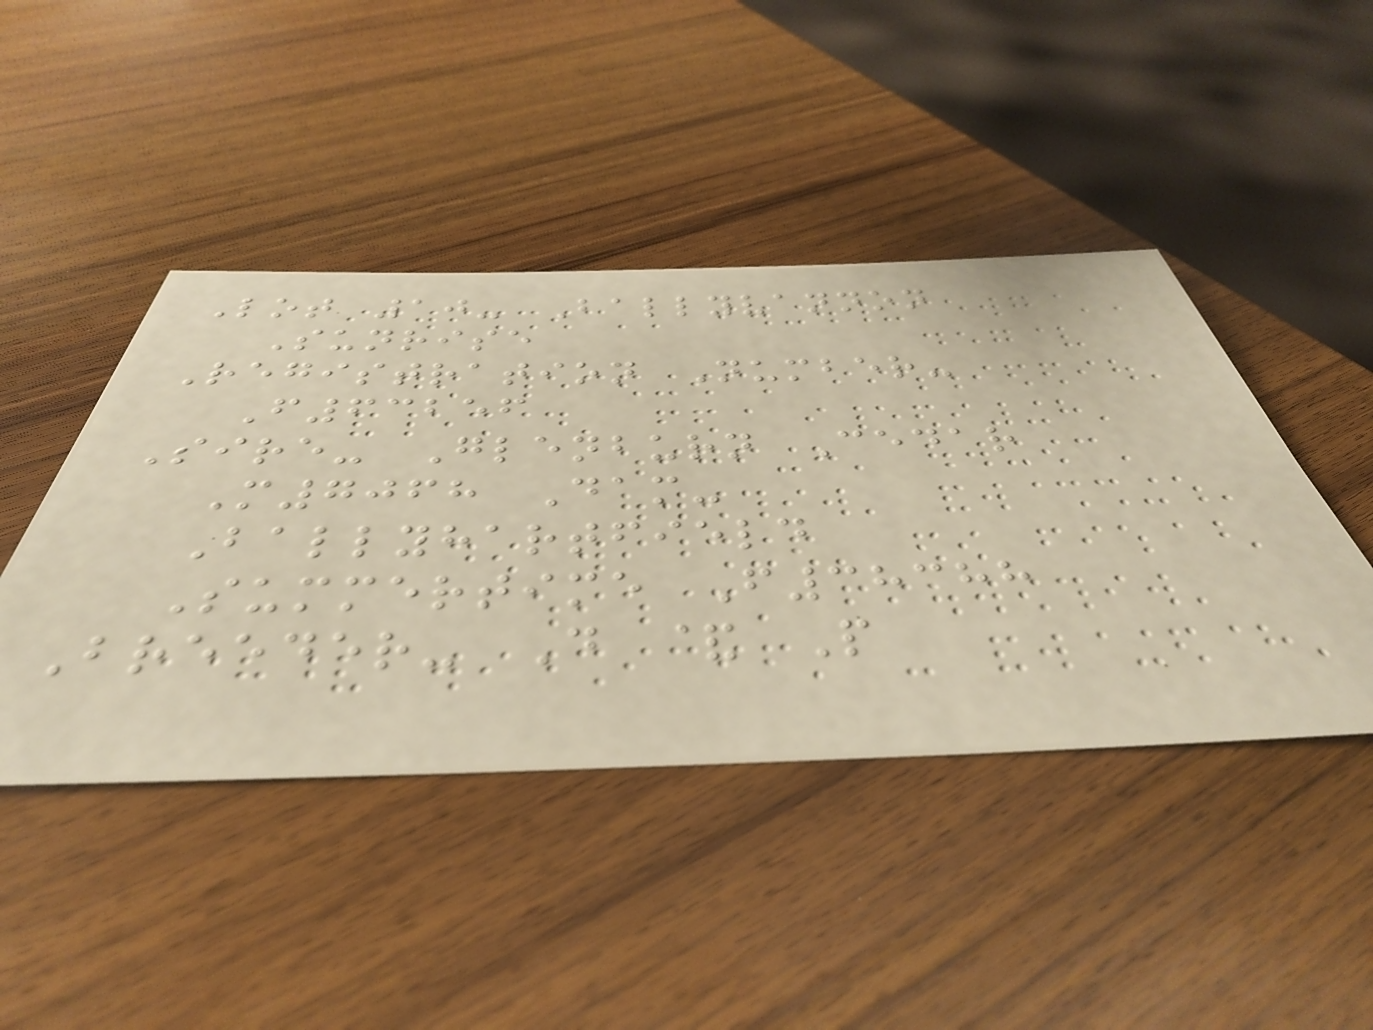Lot 10- Ballyvannon
Sunrise
Registration Number-
F63256
Sire- Glenburn Cedar
M7068 Dam-
Ballyhartfield
Summertime F38388
Breeder- D & P
